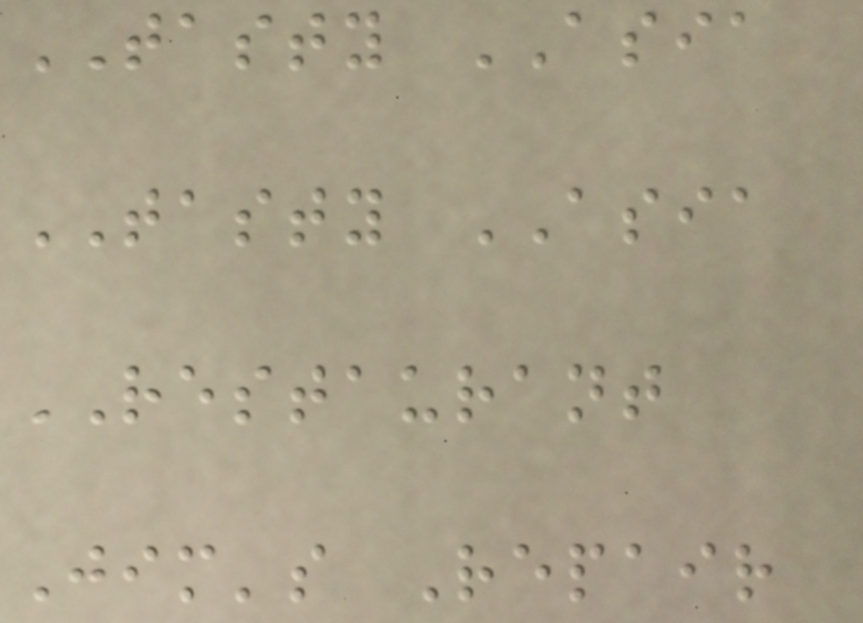TASTY ASIA
TASTY ASIA
RESTAURANT
Jim's Repair
